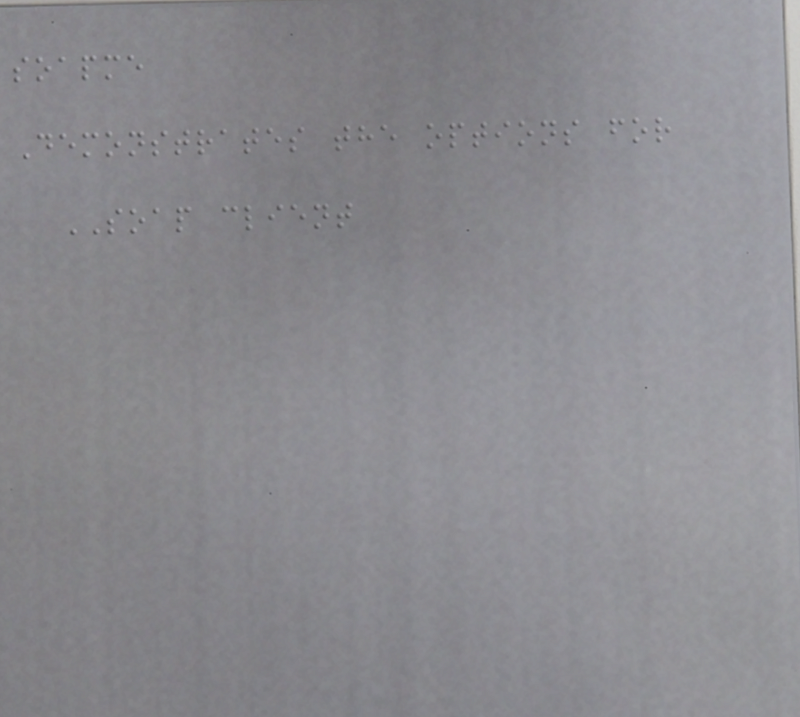soapme
Demonstrates the options for
SOAP client
